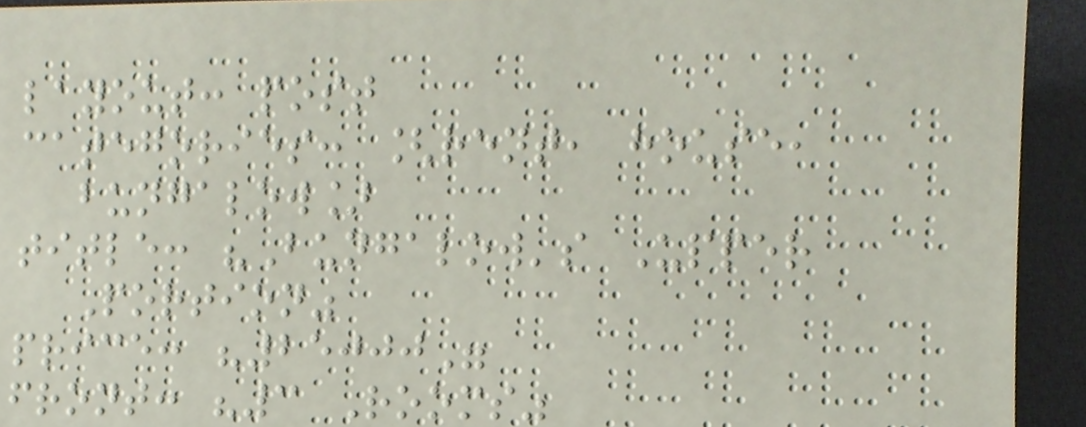layout: post
categories: [rent, house,
bungalow]
title: "Bungalow's Upper
Portion"
price: "25000"
front: "3 Rooms"
